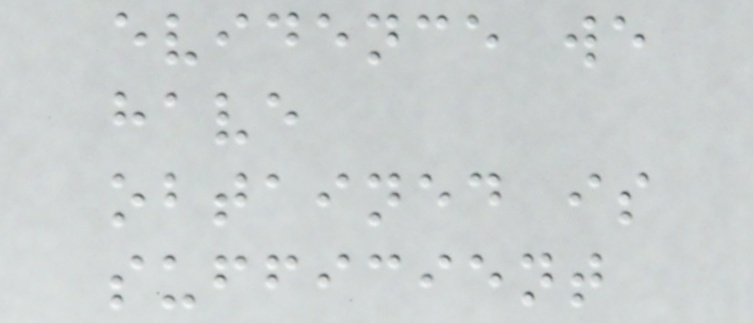evidence we
have
obtained is
sufficient
